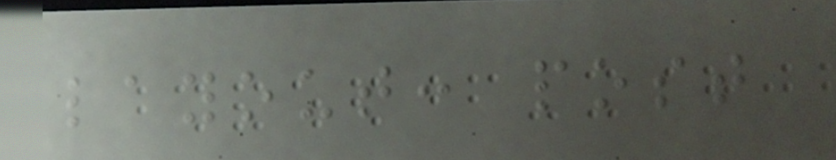layout: post
